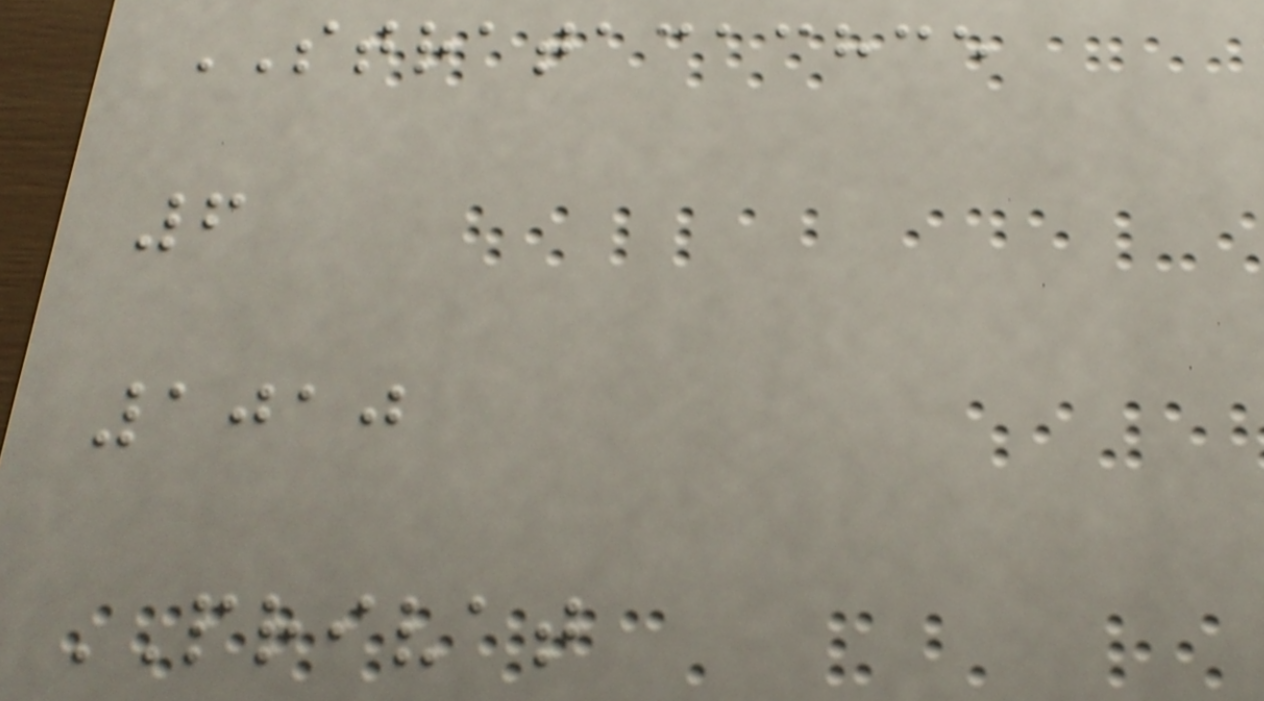STRATACACHCE
6
1010
PRIVAT
